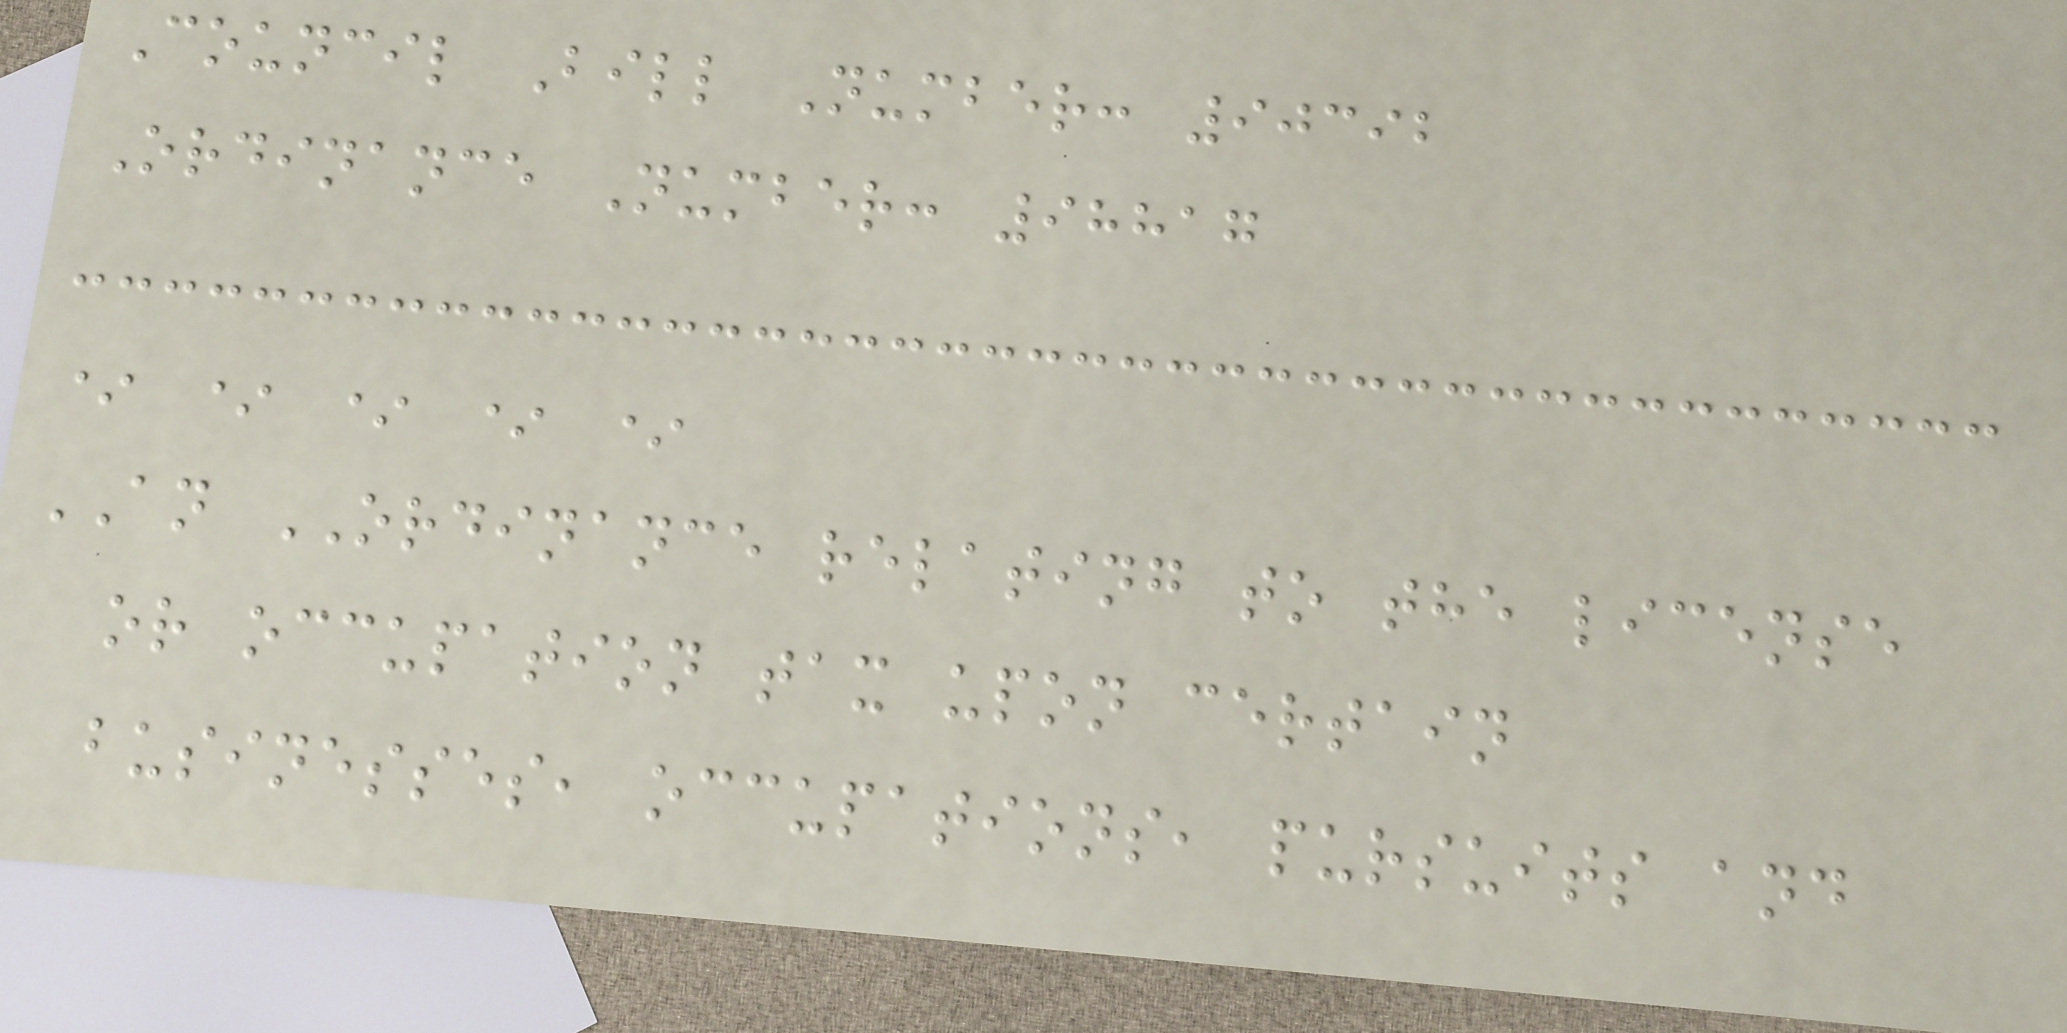Council Bill Number: 90392
Ordinance Number: 98817
* * * * *
AN ORDINANCE relating to the license
or occupation tax upon certain
businesses, occupations, pursuits and
